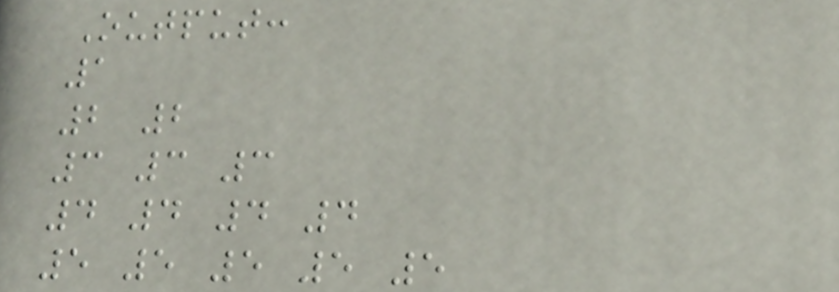Output:
1
2 2
3 3 3
4 4 4 4
5 5 5 5 5
